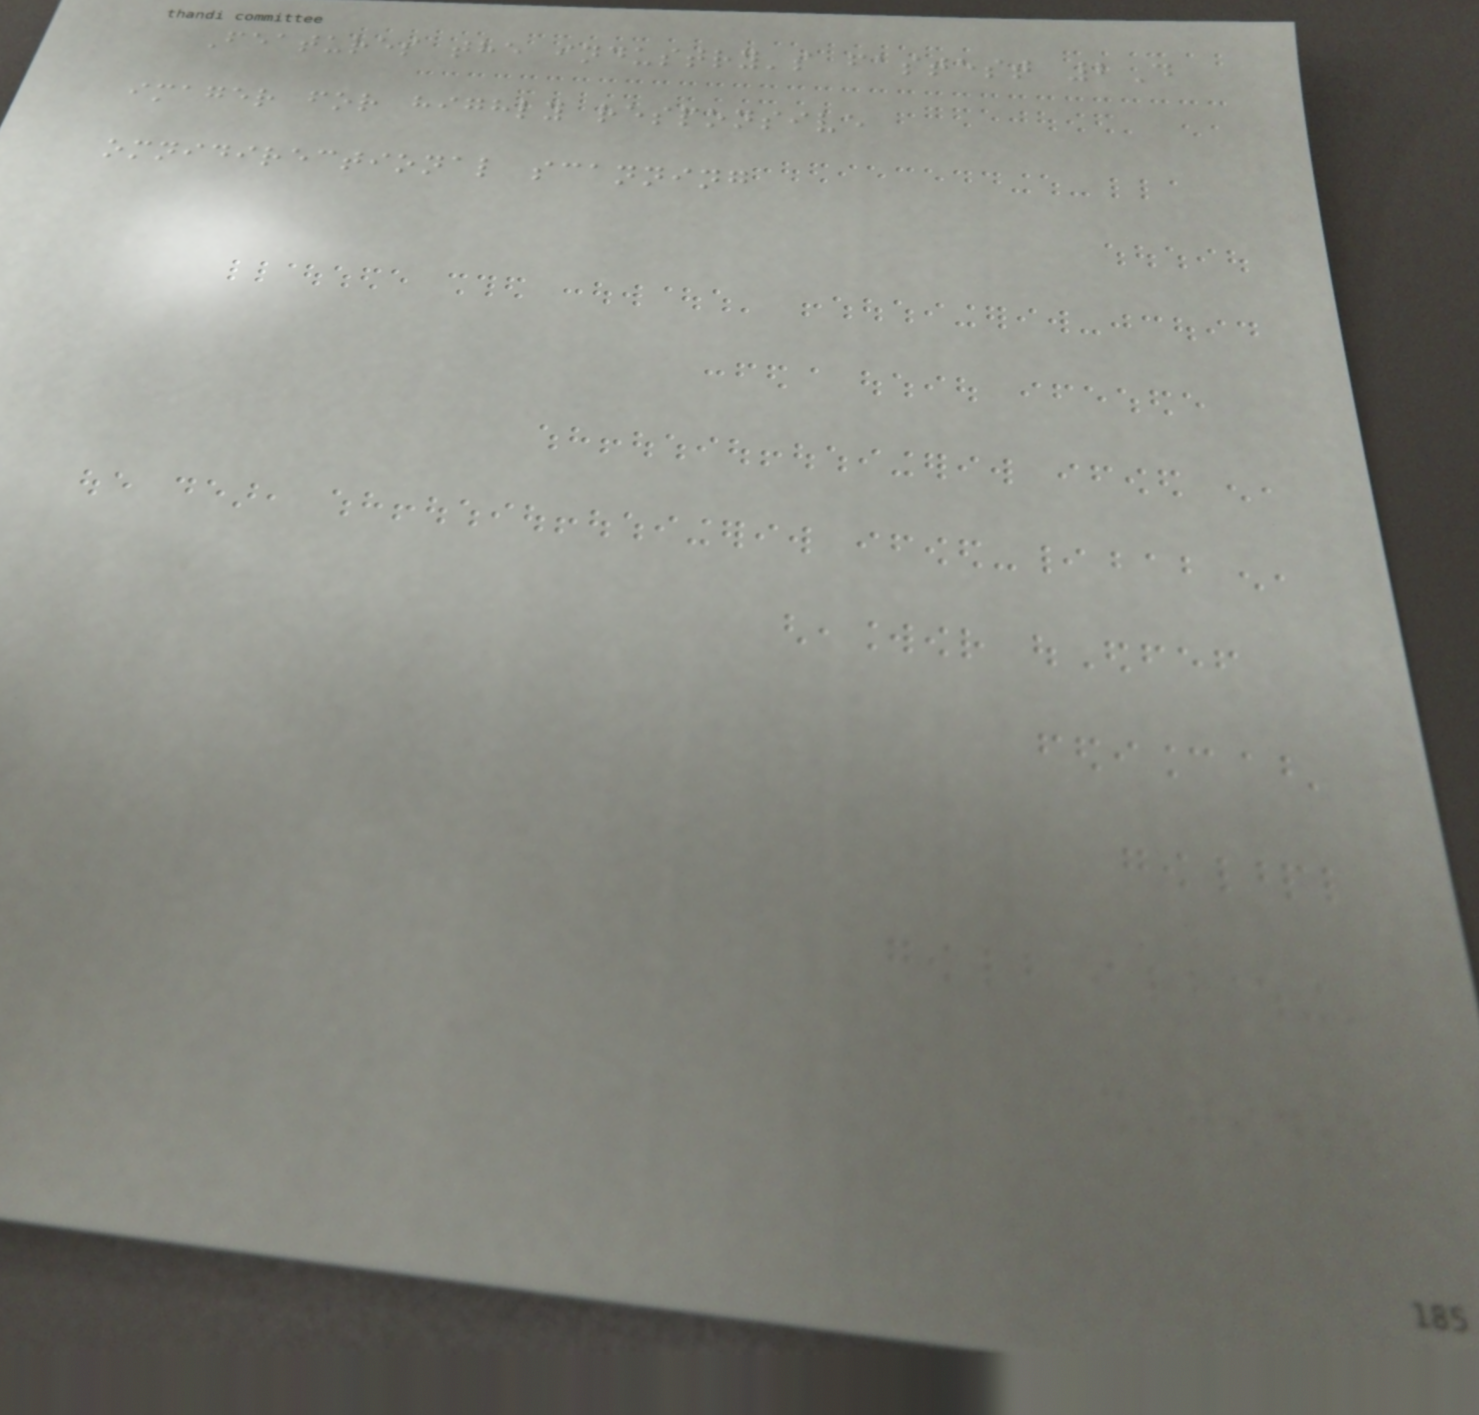Features the industry's fastest 2D
imager for highly responsive
omnidirectional scanning
